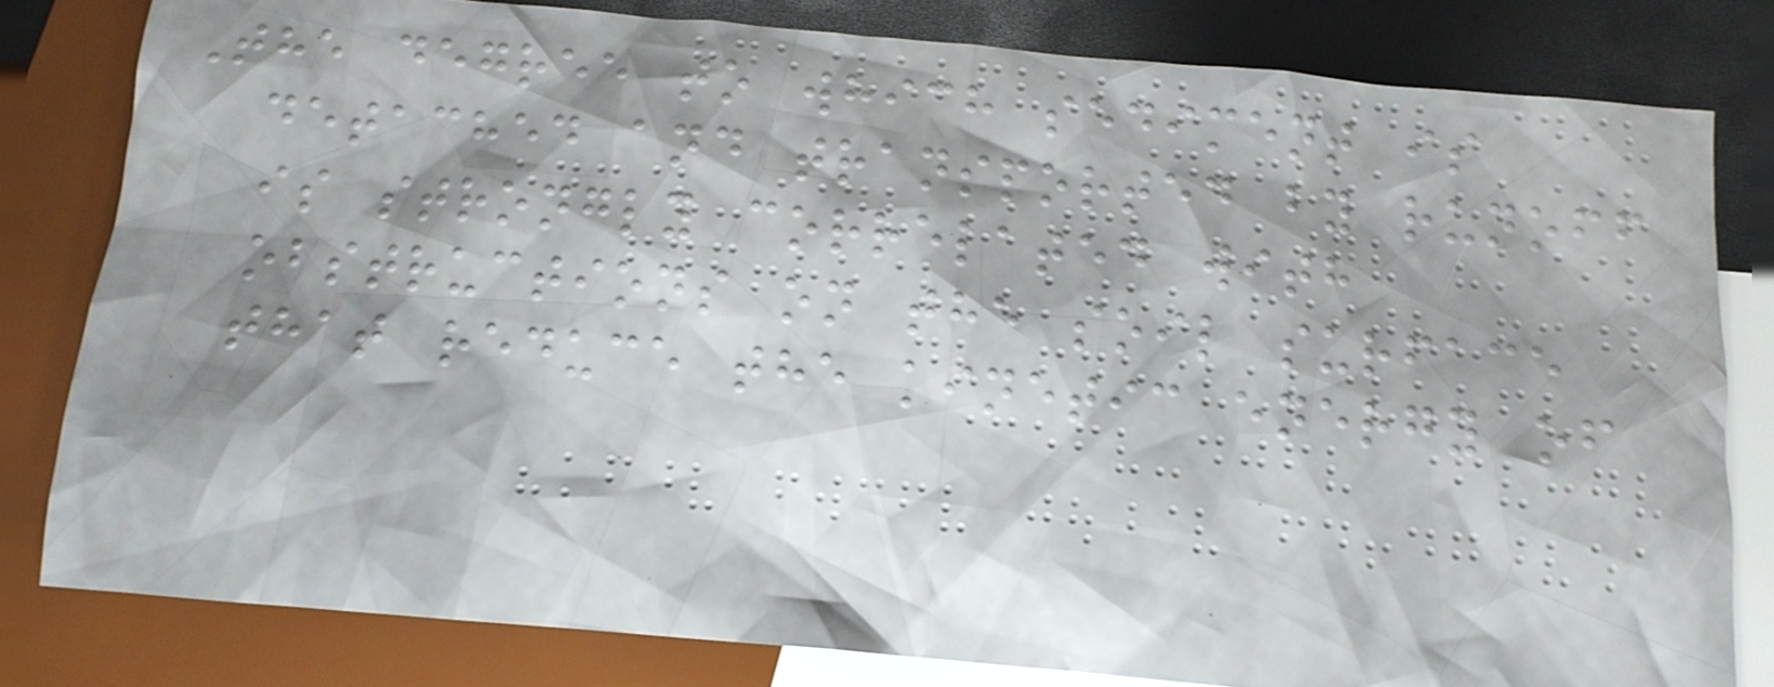The degree to which sediment is
detached and transported by runoff
is strongly correlated with
obstructions on the soil surface
that reduce the kinetic energy of
